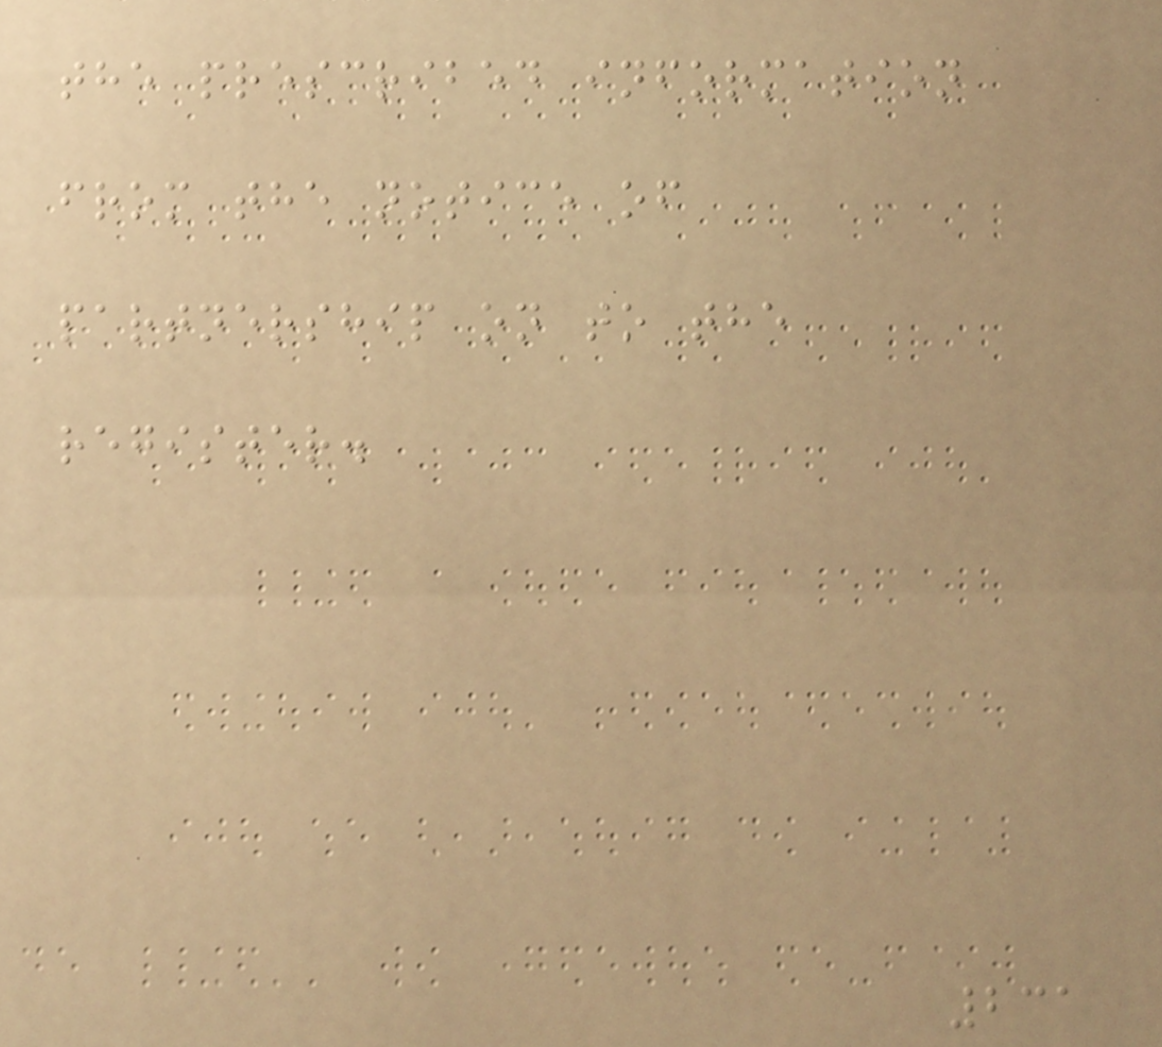the prescribed information
from the notice of
partnership on to the
register.
231
